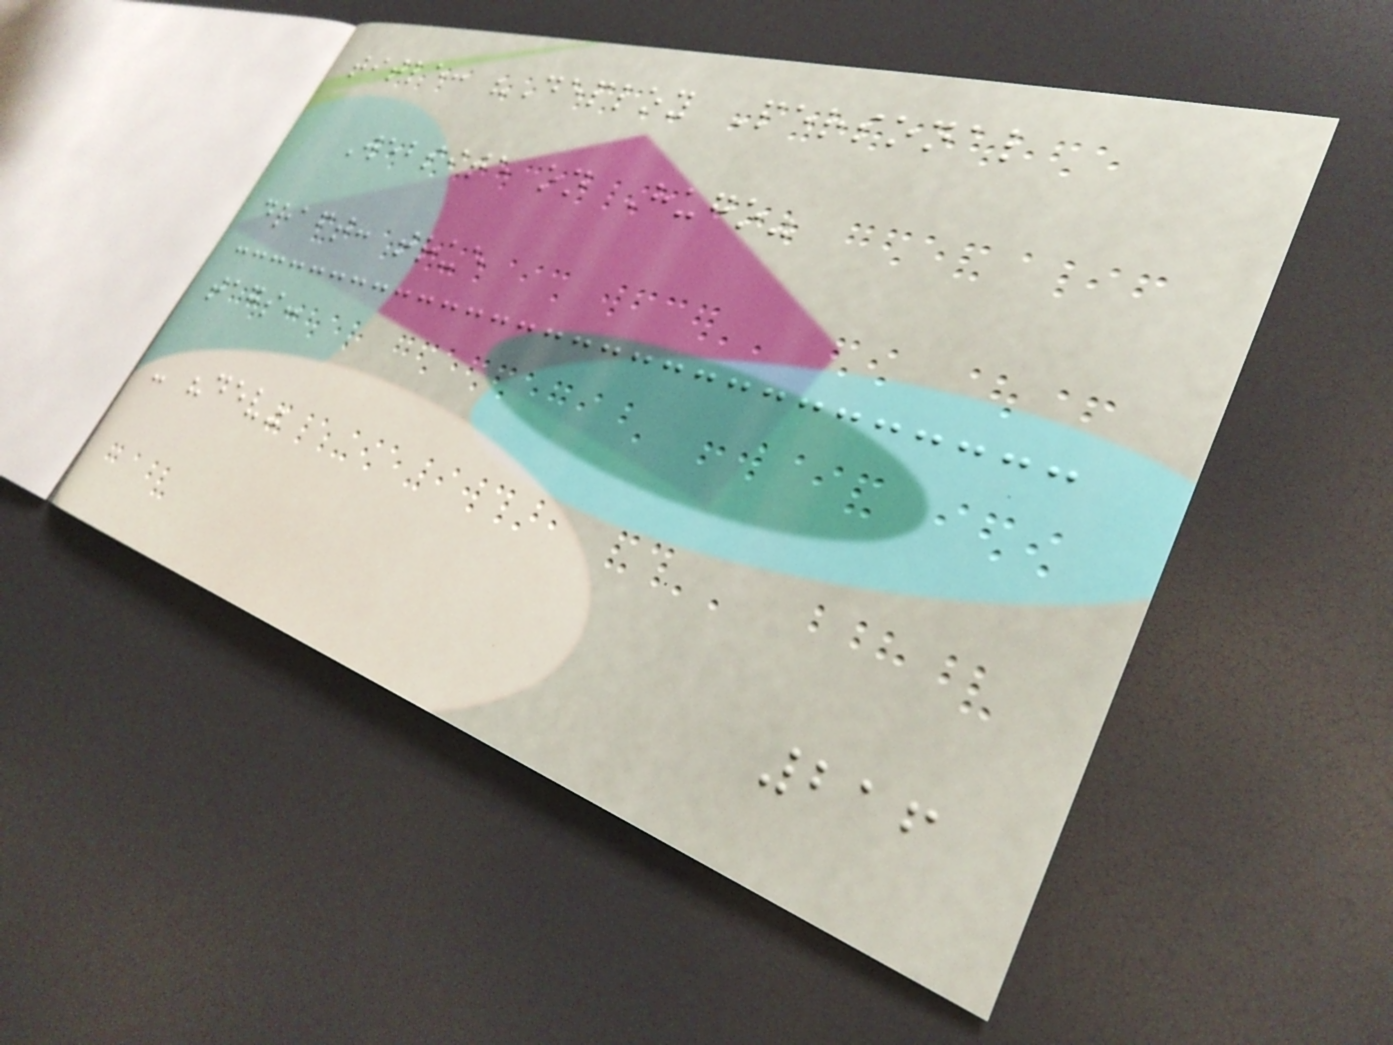title: "Deploy Personal
Website on Hugo"
draft: true
tags:
- "dev"
216
